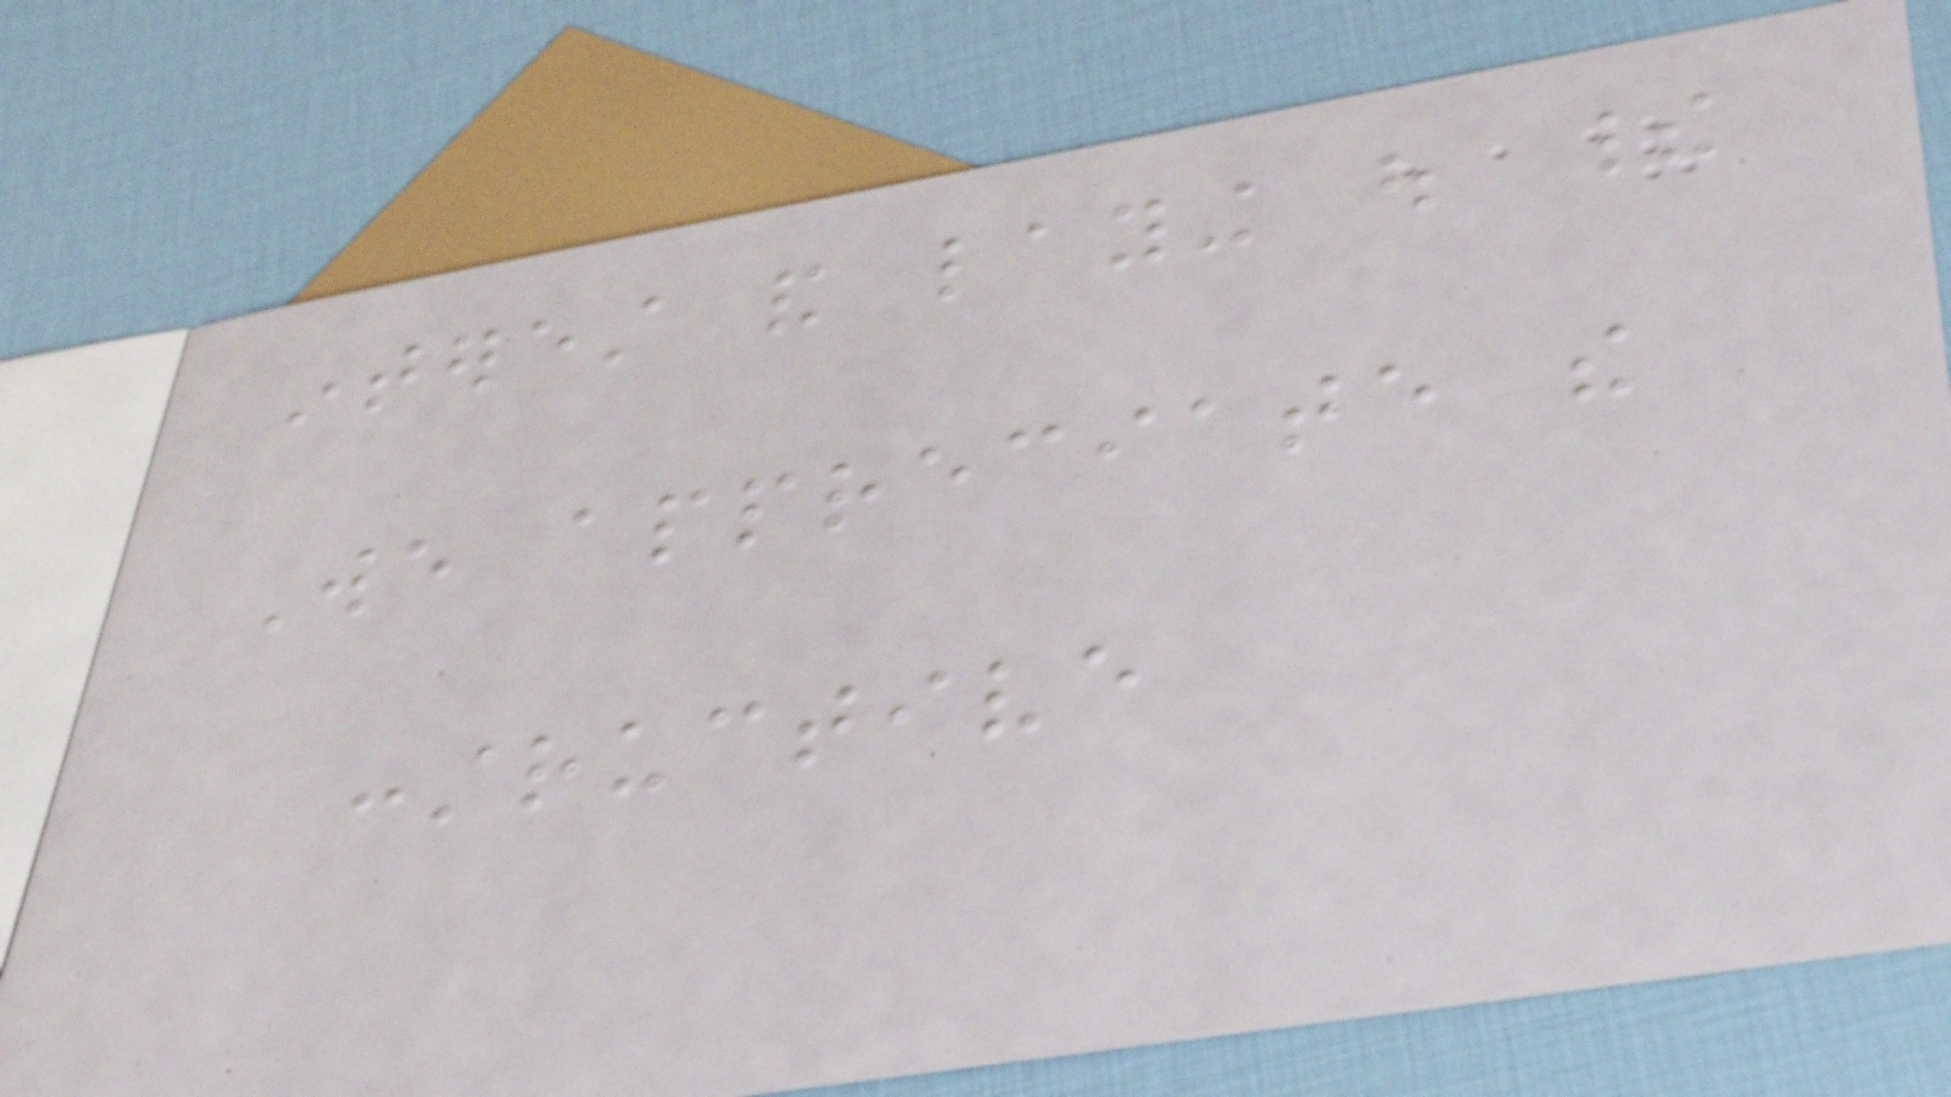interest and laying out their
We appreciate the
constructive
